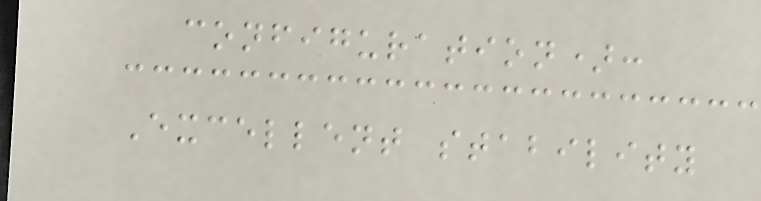configuration):
Excellent stability
